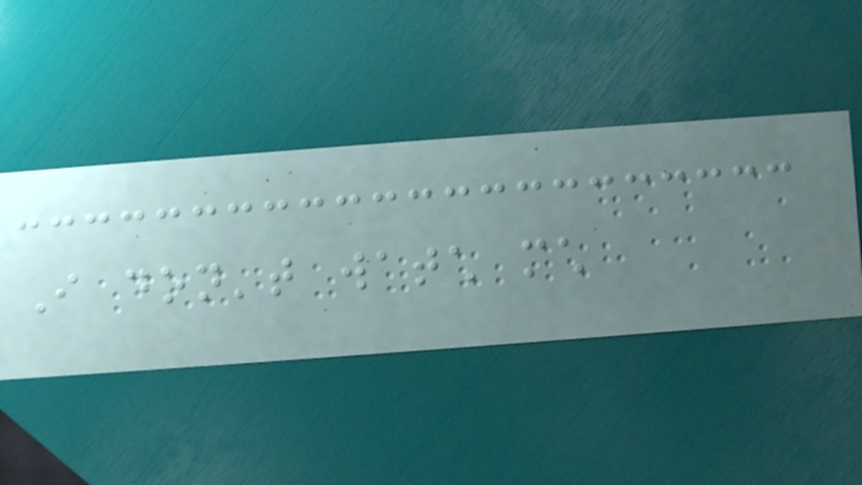I don't watch much
